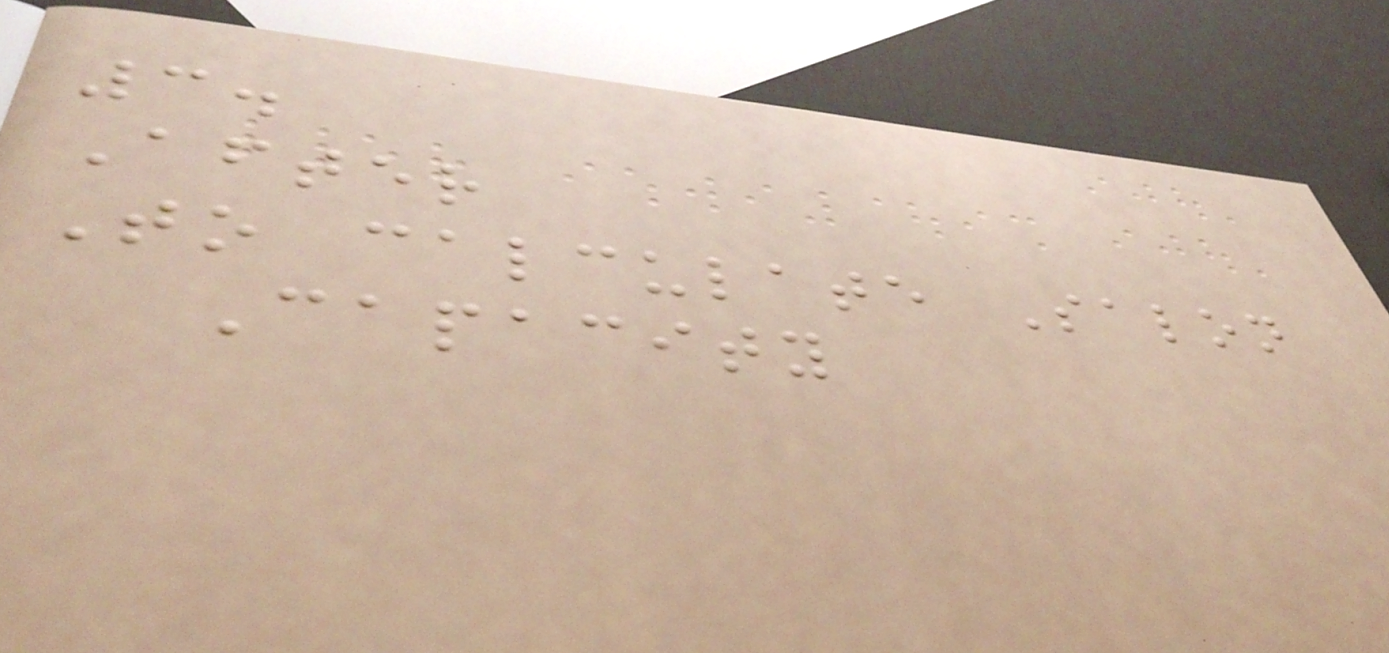3.
After
To calculate Salon
Capacity
